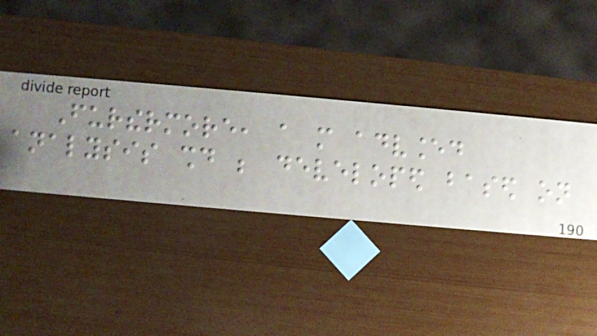Furthermore, a more advanced
analysis should be developed based on
